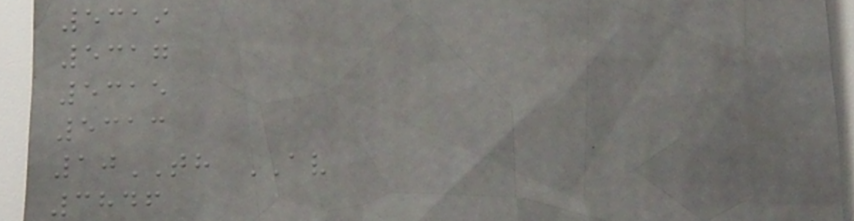5319
5317
5315
5313
10TH AV
3846
